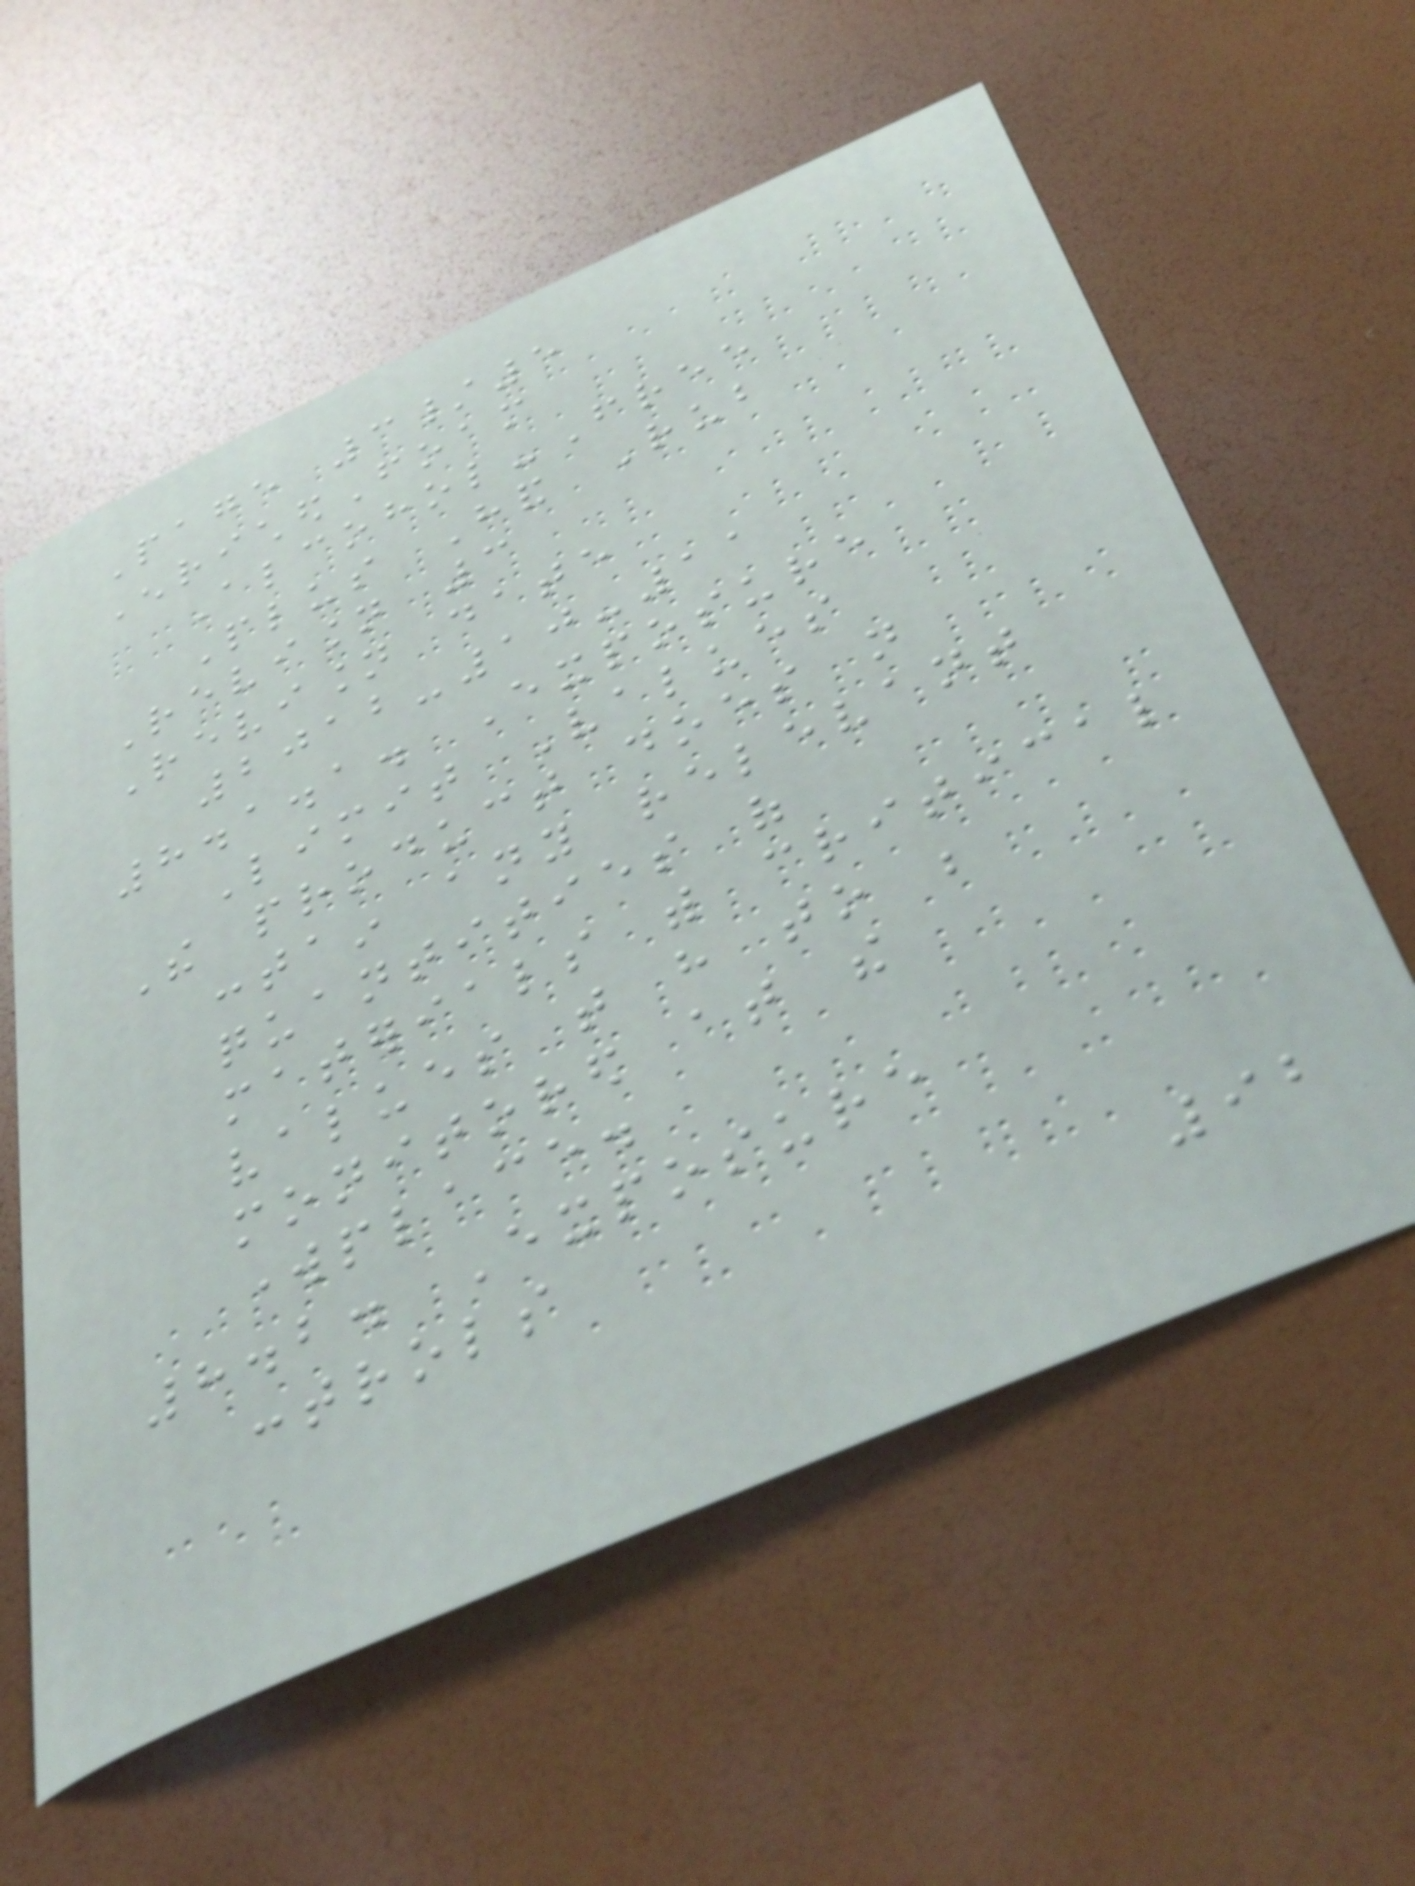Page 3/5
EnrichedFoam
Alcohol-Free
Plus Hand Rub
Revision 3
Revision date
2012-10-11
8.1.1. Exposure
Limit Values
The product does not
contain any relevant
quantities of
materials with critical
values that have to be
monitored at the
workplace.
8.2. Exposure
controls
92
